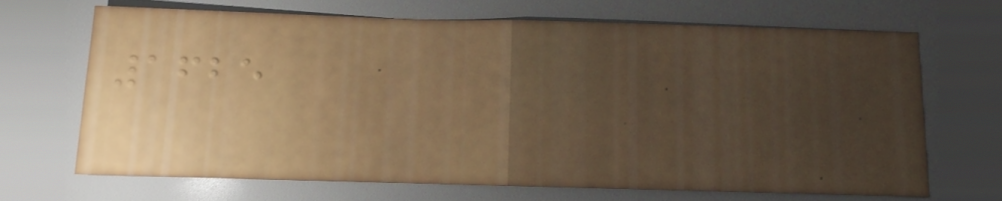1625
